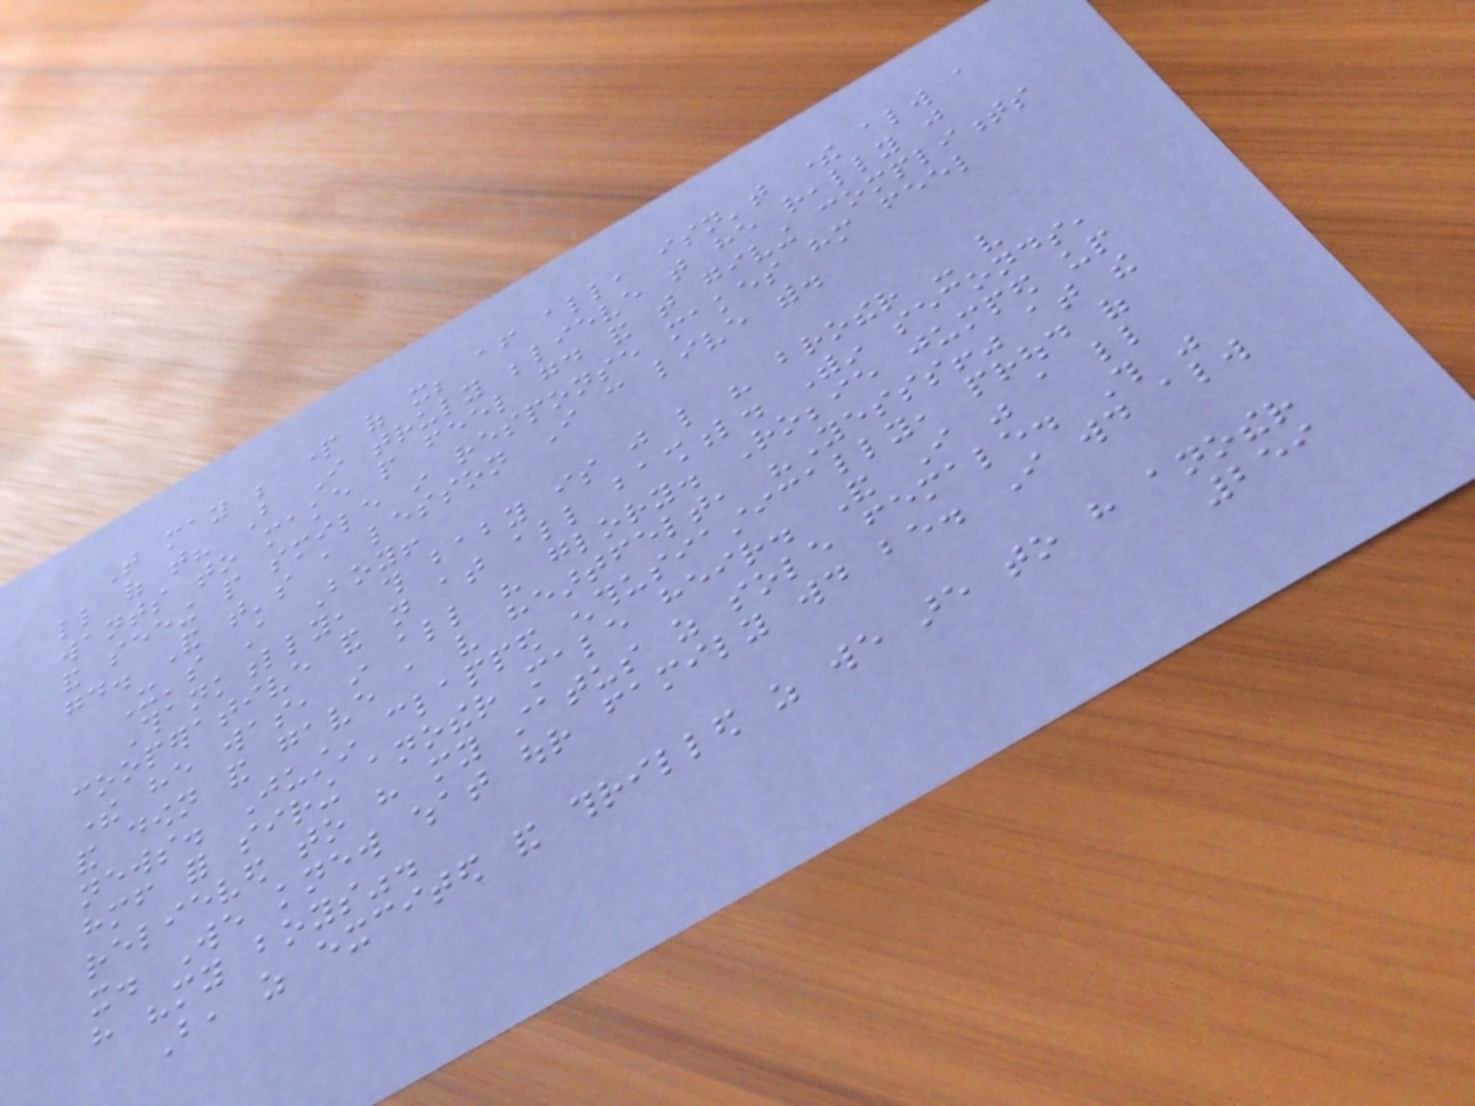That may be part of it; after all, isn't there always a
little of that? But I truly believe that he really just
wants to make people feel good and that giving compliments
and seeing people smile in response makes him feel
good. And that's a lesson I can live with.
It's A Boy!
Thankfully, this baby is just like his brother - very
cooperative and not at all bashful. Within seconds,
there he was, in all his glory. Robbie jumped up
and down and gave a very heartfelt, "Yesss!" at the
news. Justin clapped enthusiastically, proud of
himself for siring another male heir. And I was a little
relieved to have my status as sole female. This was
it. We knew what our family would be. I would always
have "my boys".
But, as excited and thrilled as we are to have another
259
